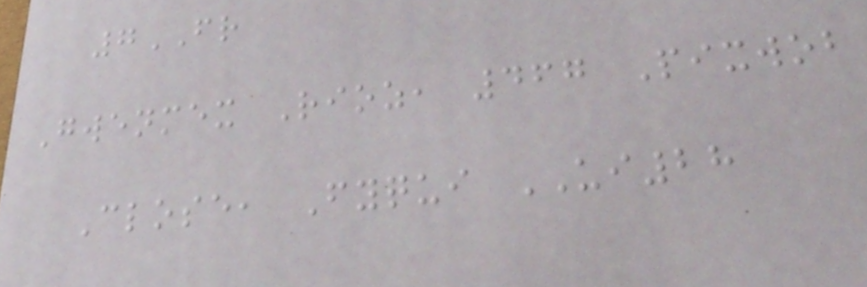7FR
Gwenmex Rioz, 467 Pixwob
Close, Fyqui UI28
